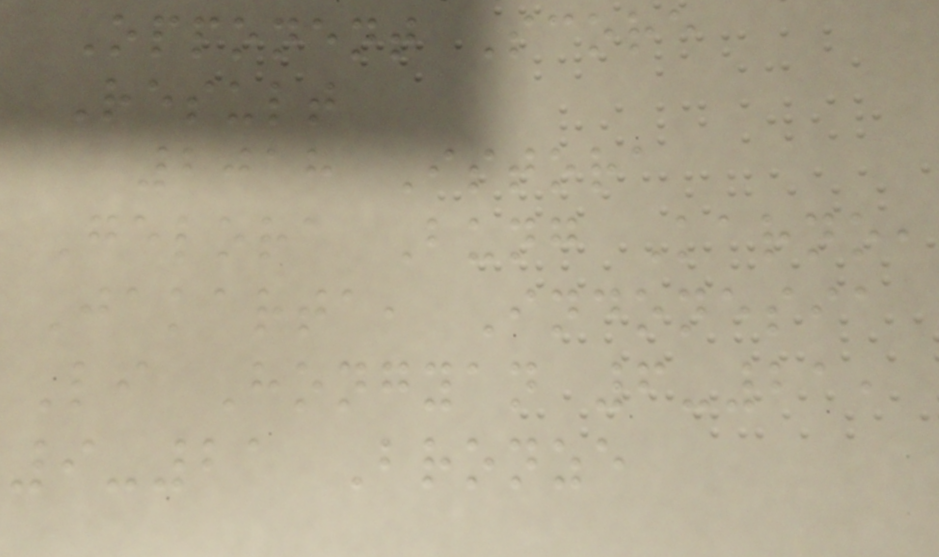Opponent Score
Result
2018 Istora
Gelora Bung Karno,
Jakarta, Indonesia
Li Hongyan 6-21,
9-21 Bronze
